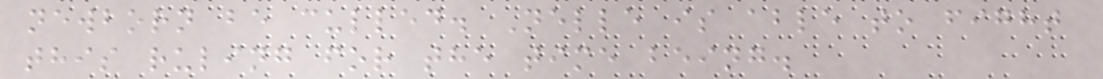newborn be culled. Nelle is able to fight
this ruling for the time being.
